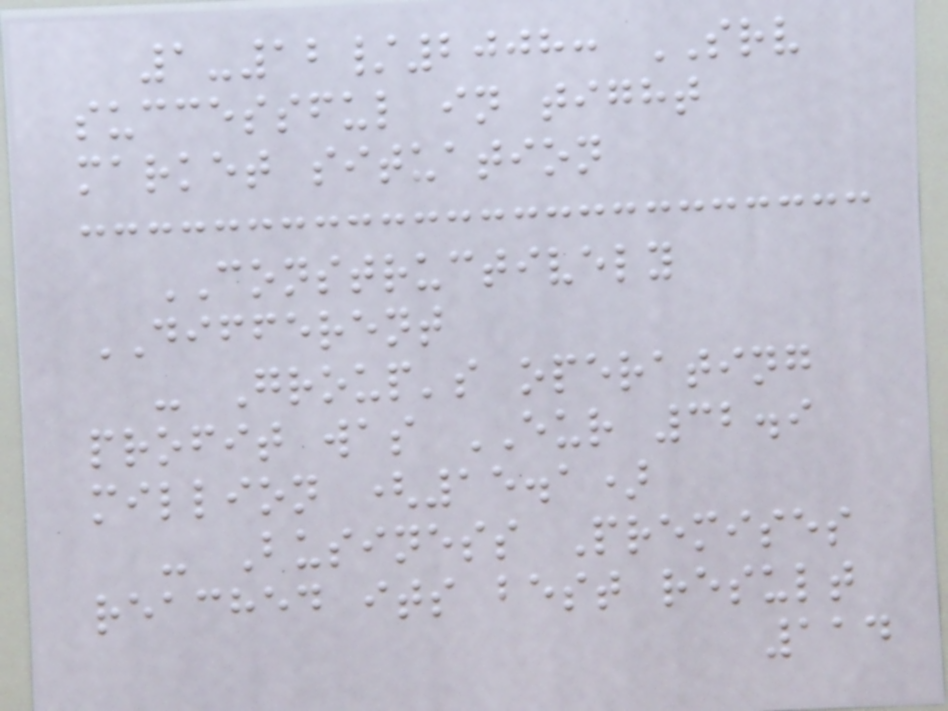1-12/2008: SRV
successful in tight
market situation
CONSTRUCTIVELY
DIFFERENT
- Group's operating
profit was EUR 32.9
million (15.1)
- Business Premises
reached its best result
114
